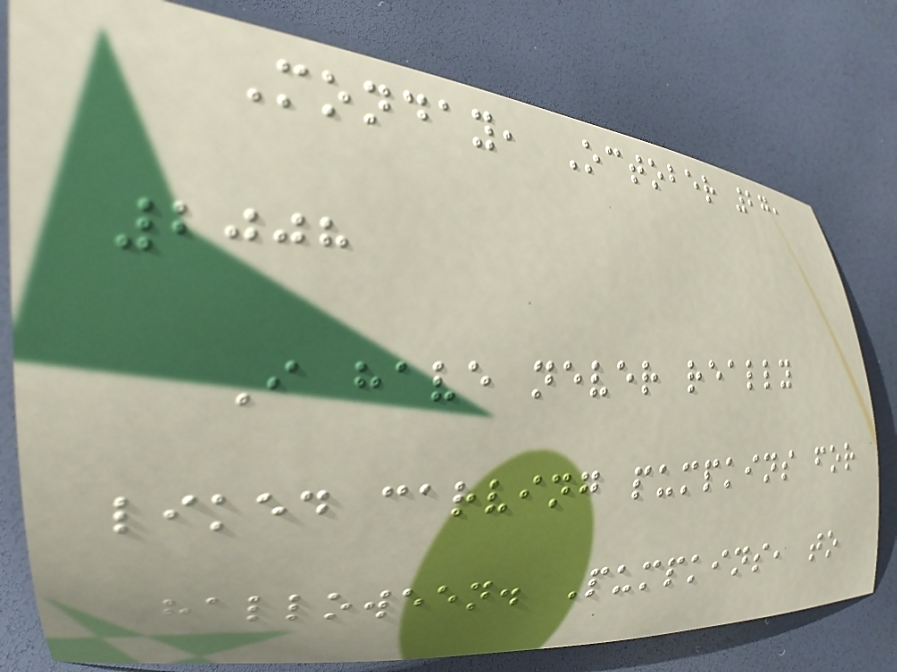Monday, October 27,
2008
I have never really
liked carving pumpkins for
Halloween. Pumpkins, to
